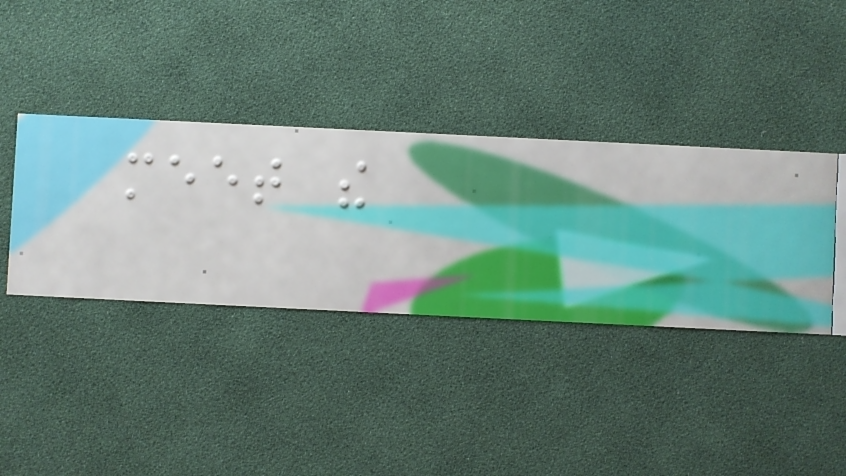meet the
